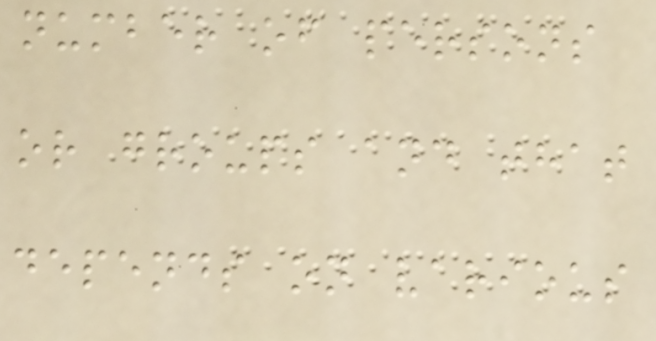number of persons
or groups and that
depends on various
